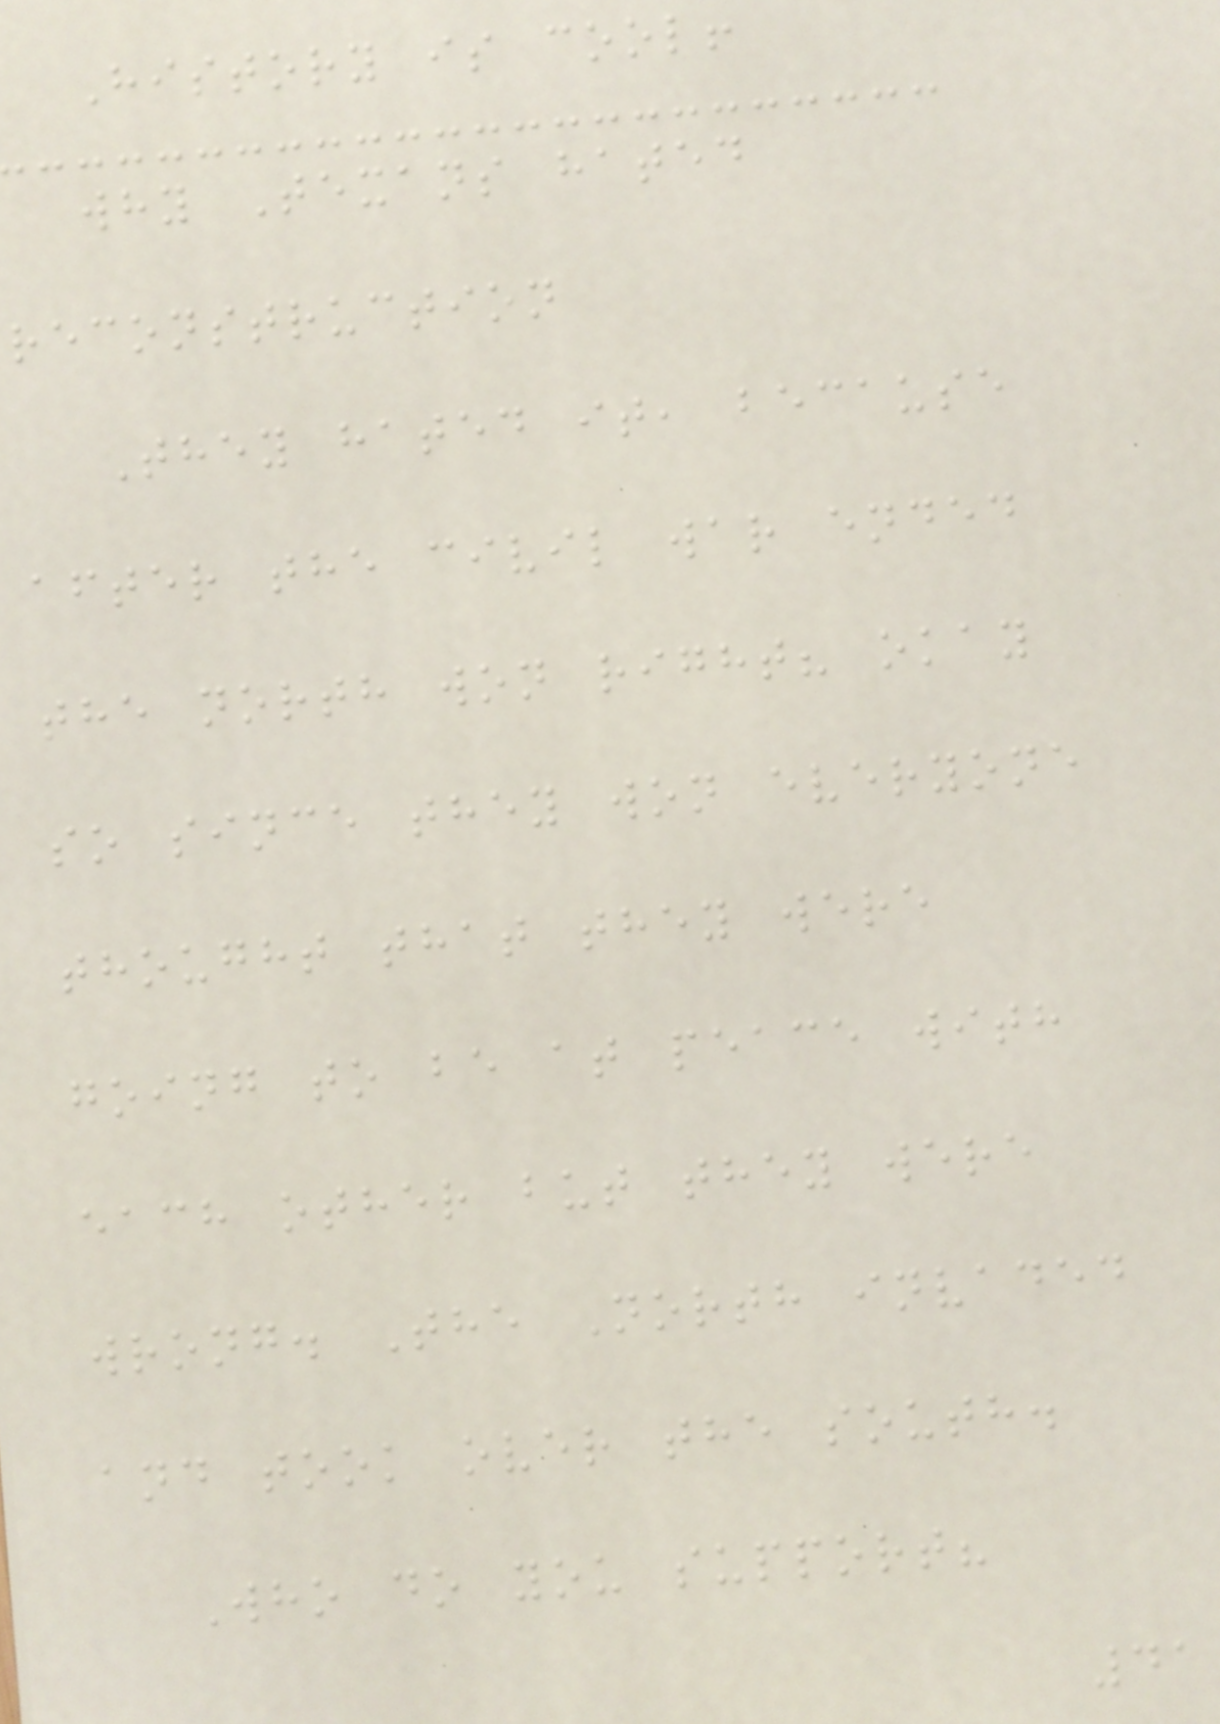History is cool!
why Texans hated
reconstruction
They hated it, because
after the civil war ended
the north won right? okay
so since they won everyone
thought that they were
going to be at peace with
each other but they were
wrong. The North invaded
and took over the south.
Who do you support?
41
